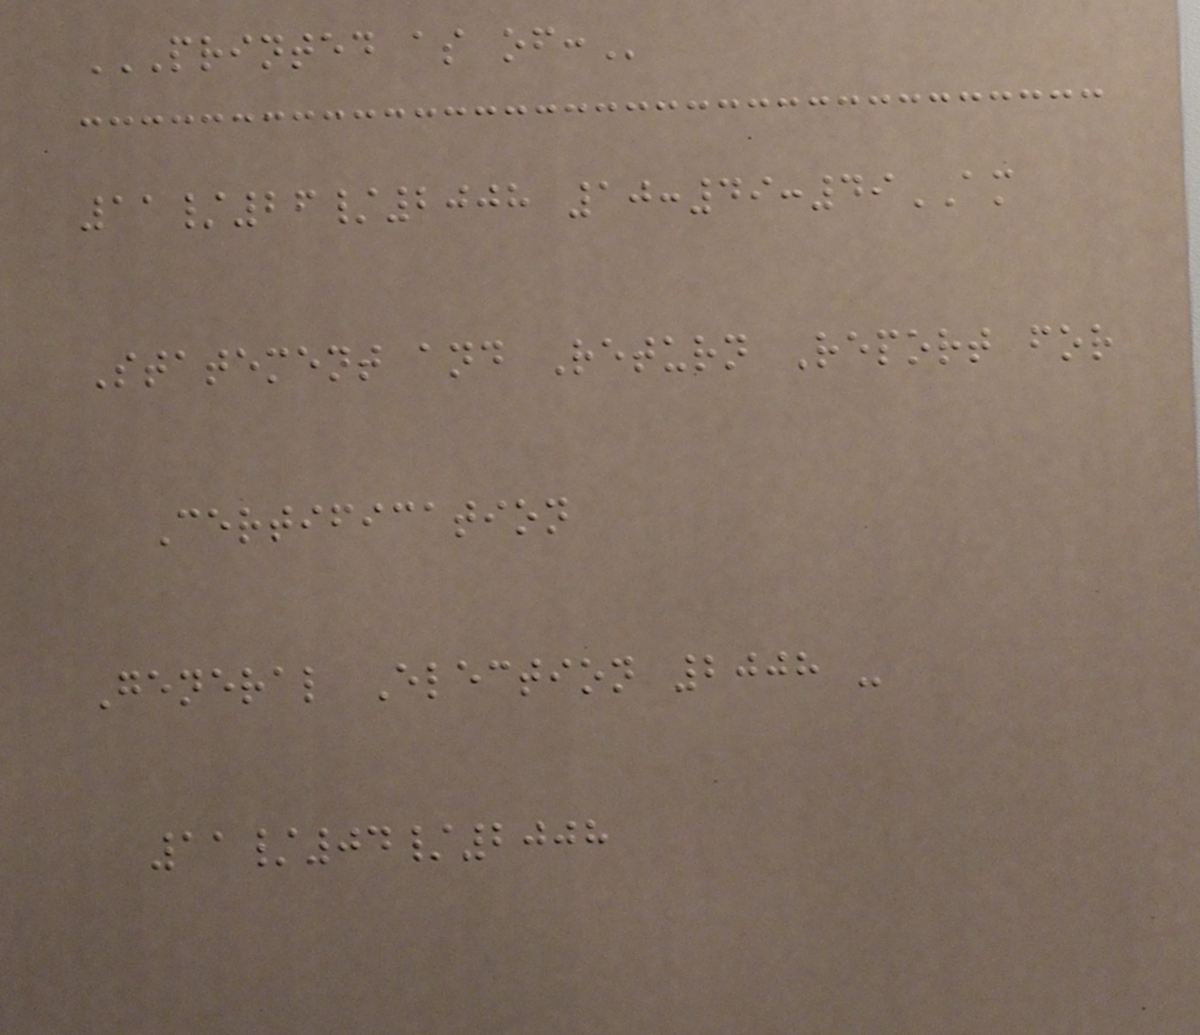PRINTED AS OF:
11/26/2008 10:49:49AM
Statement and Return Report for
Certification
General Election 2008 -
11/04/2008
